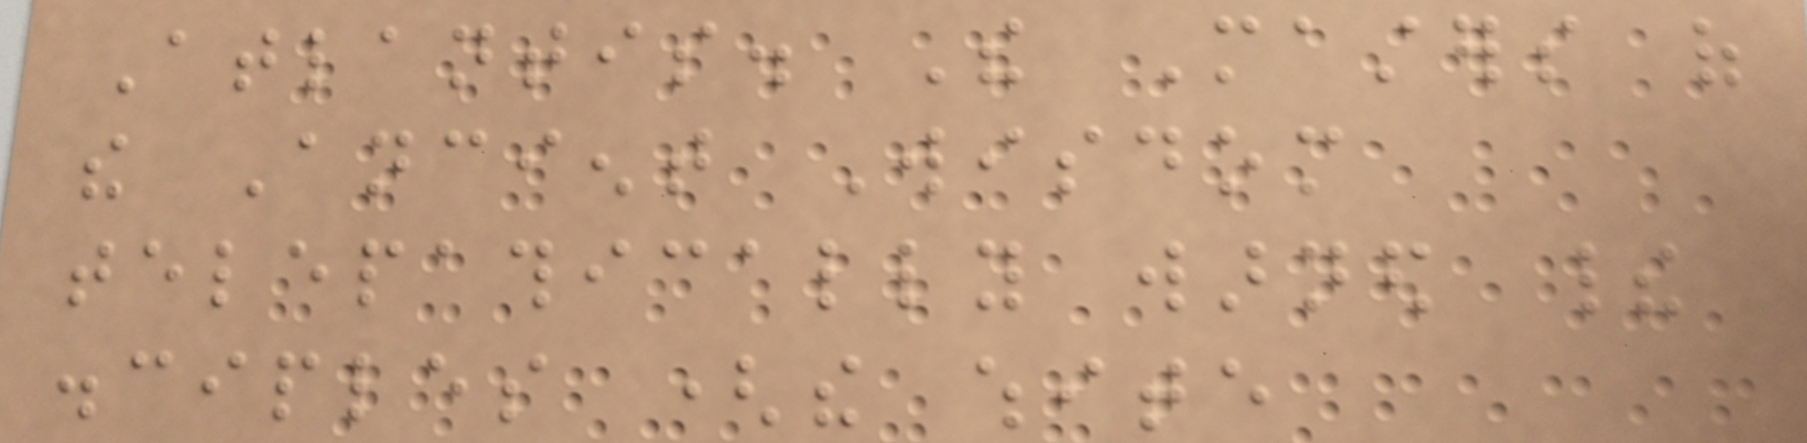Atlantis. The Masters of
the Ancient Wisdom
telepathically warned their
disciples (the white
